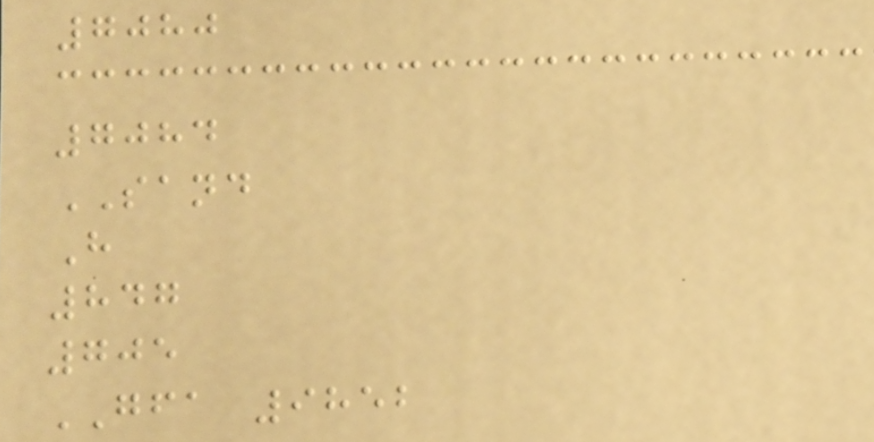7080
7084
SAND
H
847
705
GFA 9852
